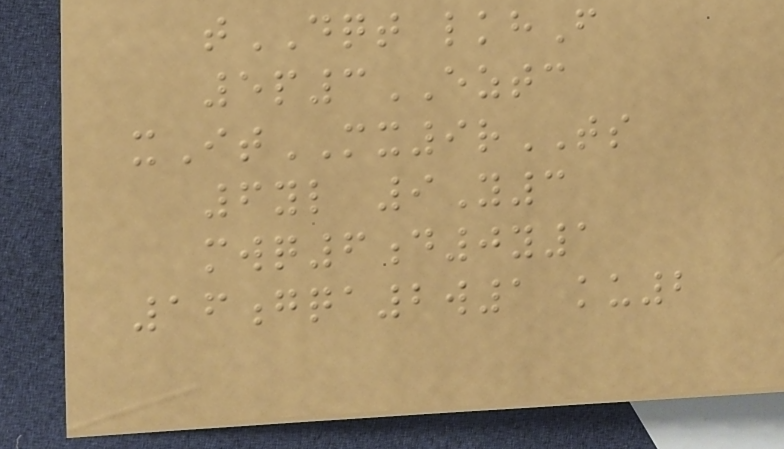tDQT lkhF
5p3EZTC
xItMX9rTS
6yl 9Y3
mwq6d0y1
16gqa2w1 ku2
